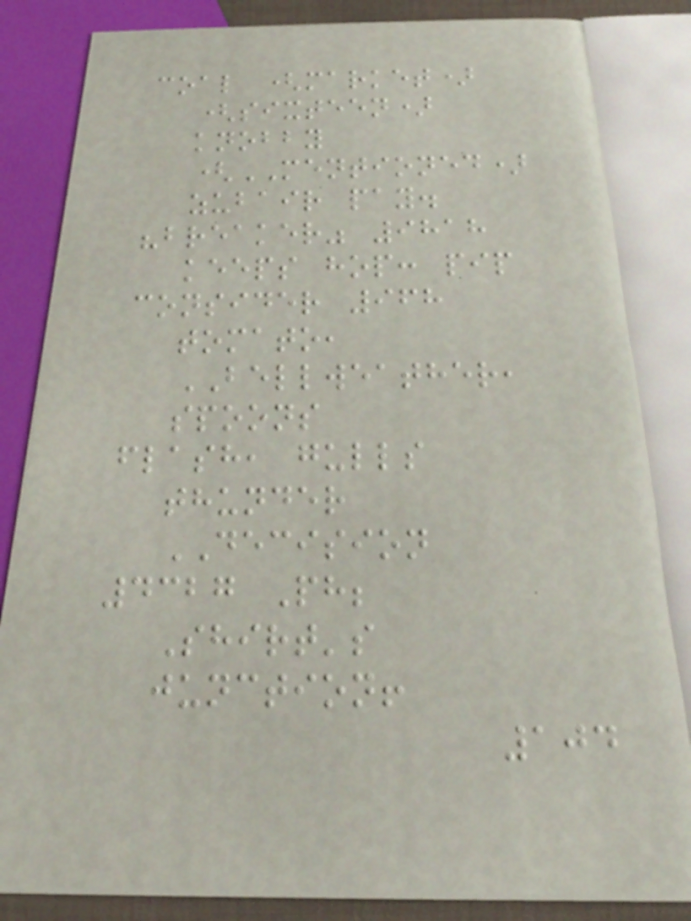coal (market)
(sixteen)
knobby
(MENTIONED)
zubair pay.
"breaker" 9818
keeps hop: pip
consider 968
tomato,
BELLWEATHER,
spoons
flash, gulls
thunder
DECISION
4327 Ph;
Shirt's
junction!
104
